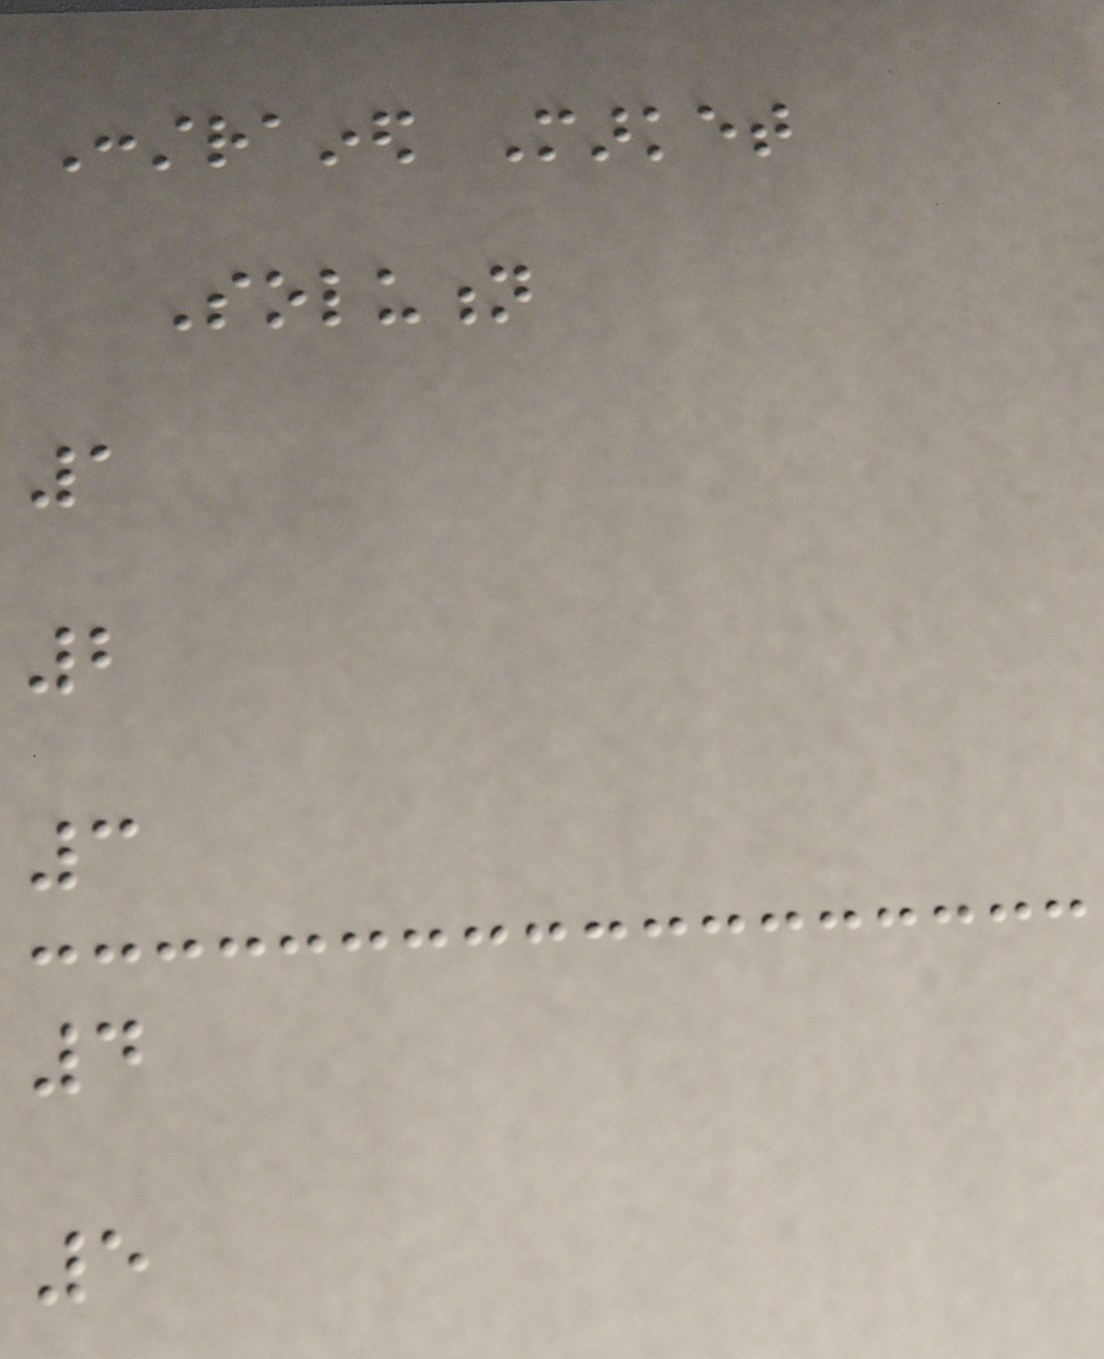Constrained Market
Solution
1
2
3
4
5
